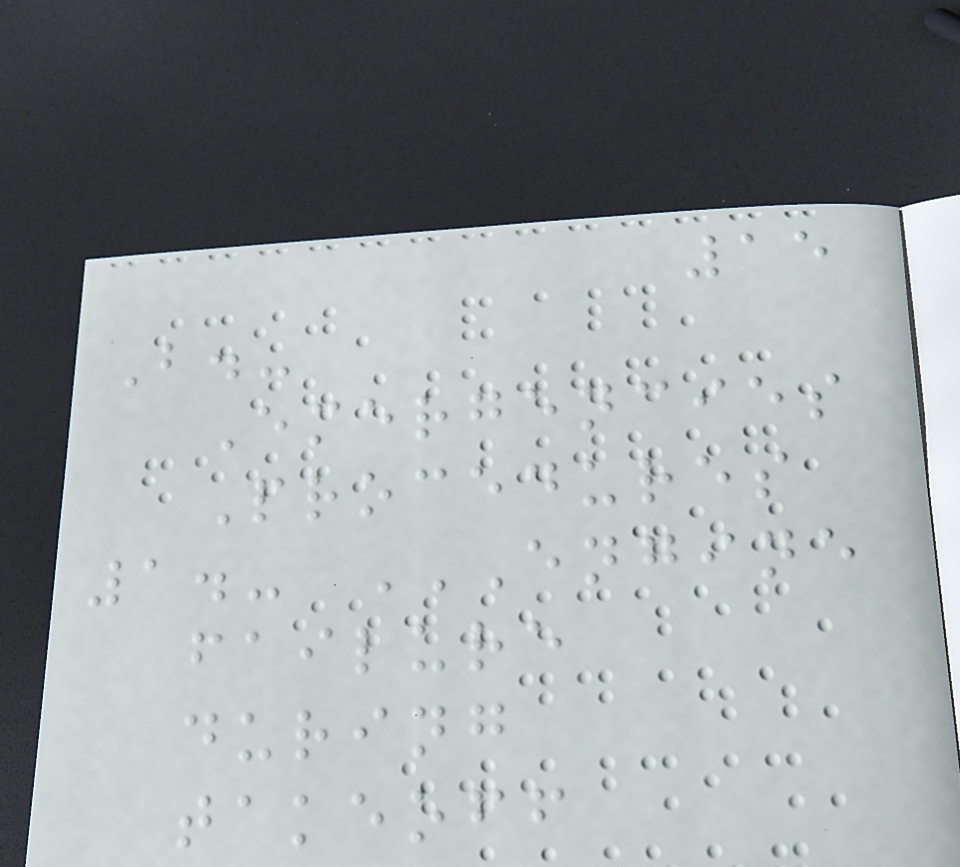15
B.-
Emergencies
Procedures
1.- ENGINE
FAILURE
DURING
TAKEOFF
